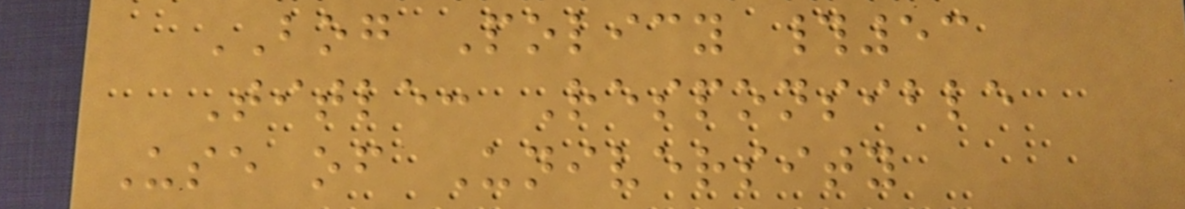BOG Policy #53
Title: Responsible
Use of University
